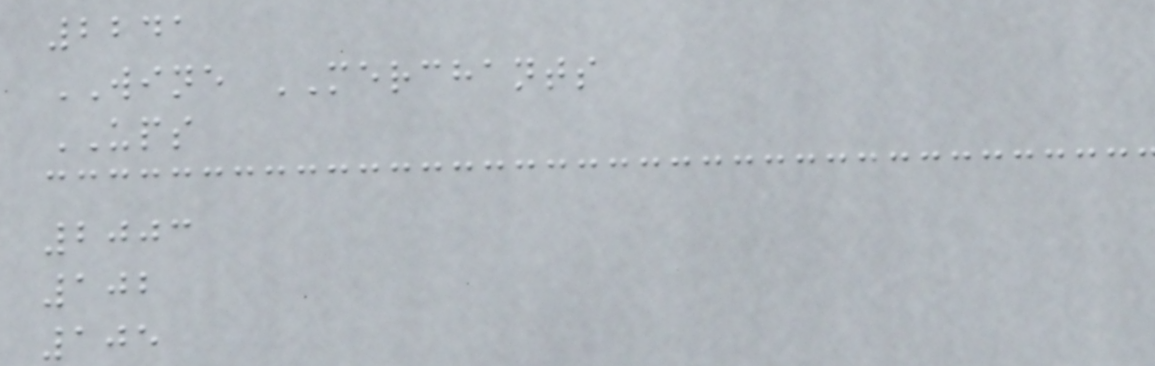2241
WINE MERCHANTS
UPS
2003
102
105
